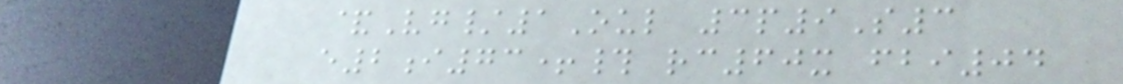&Vg/1Oul 3p9S3
e2i73+# rc60x fbi04
